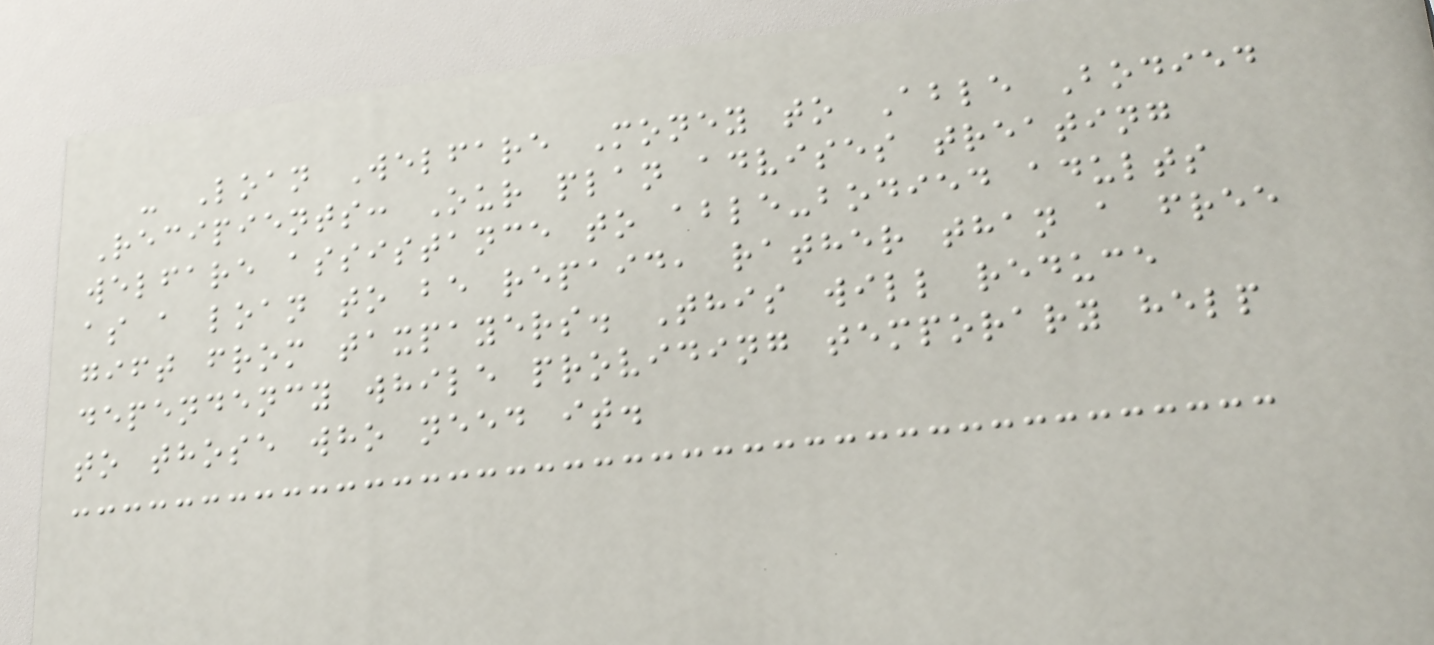- Loan Welfare Money to Able Bodied
Recipients: Our plan advises treating
welfare assistance to able-bodied adults
as a loan to be repaid, rather than a free
gift from taxpayers. This will reduce
dependency while providing temporary help
to those who need it.
